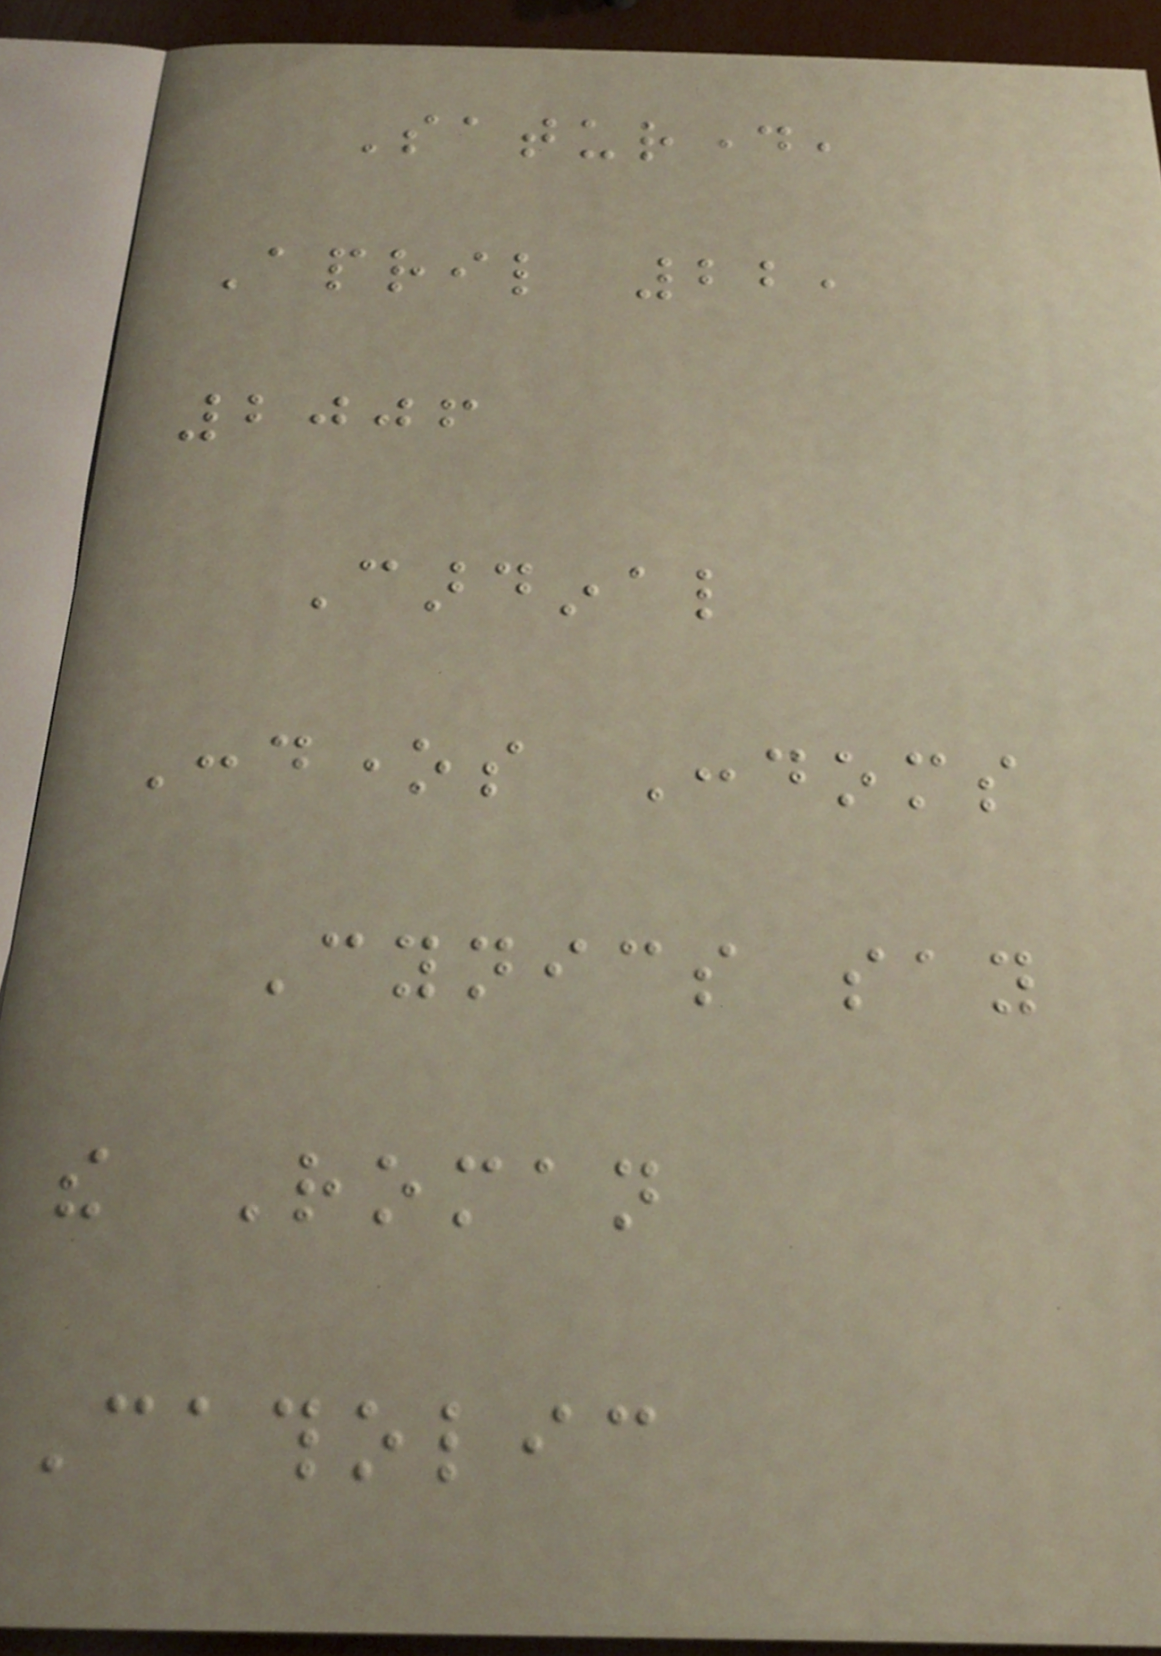Saturday,
April 22,
2006
Cardinal
Condones Condoms
Cynics say
the Roman
Catholic
